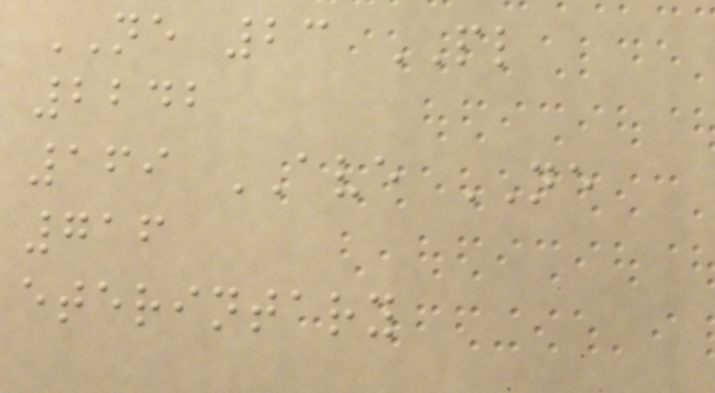NE 23 PL
2242
169 AVE NE
716
eterintary
